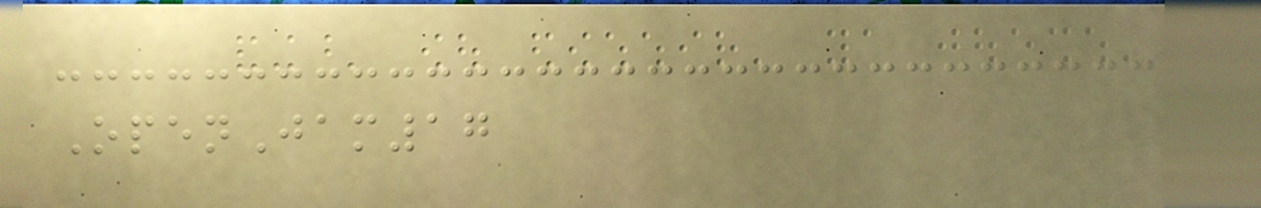OpenJam17
